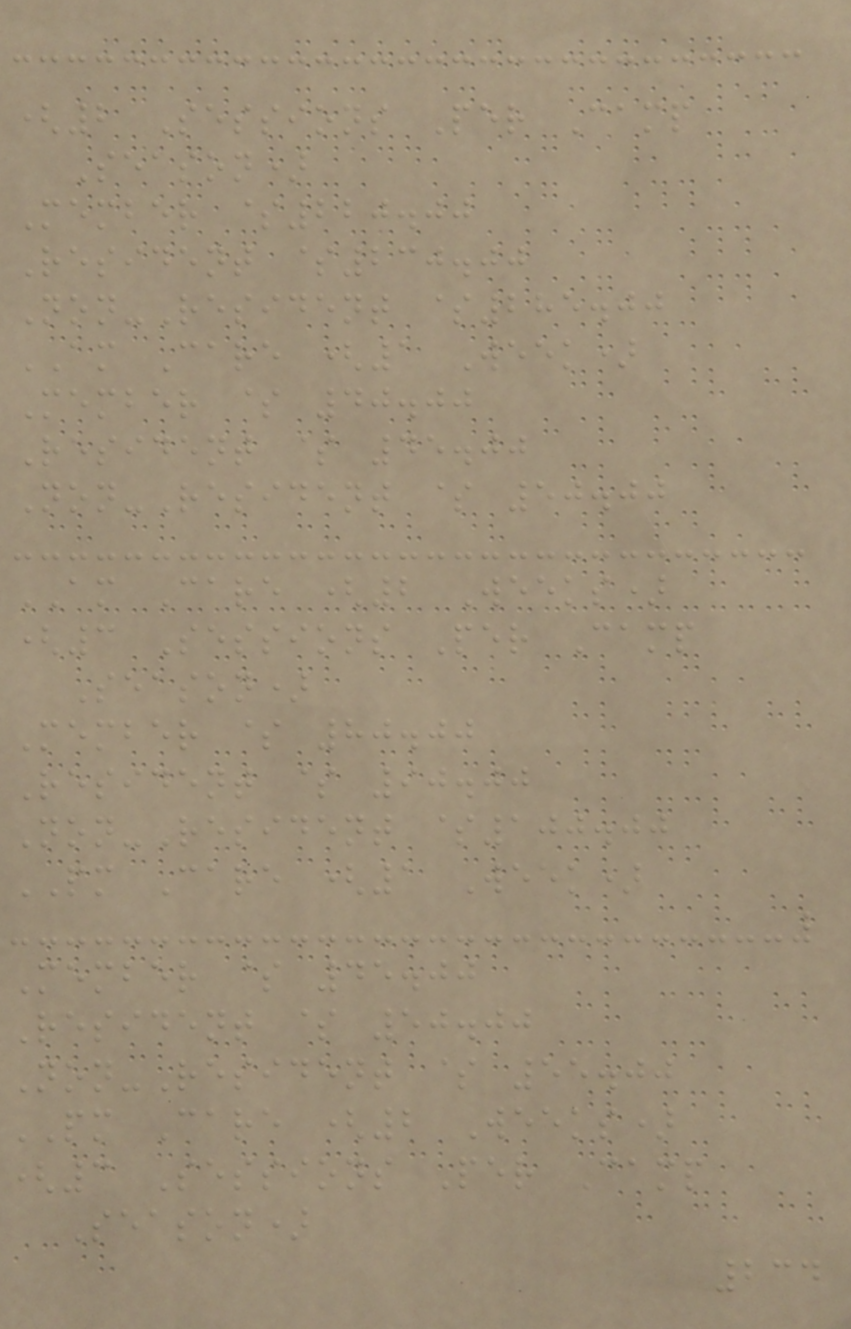(2 Sessions Per Camp
Season)
Member $220.00
Resident $230.00
Non-Resident $285.00
AM Care (1 Week)
Member $ 40.00
Resident $ 45.00
Non-Resident $ 50.00
AM Care (2 Weeks)
(3 Sessions Per Camp
Season)
Member $ 80.00
Resident $ 90.00
Non-Resident $100.00
PM Care (1 Week)
Member $ 45.00
Resident $ 50.00
Non-Resident $ 55.00
PM Care (2 Weeks)
(3 Sessions Per Camp
Season)
234
